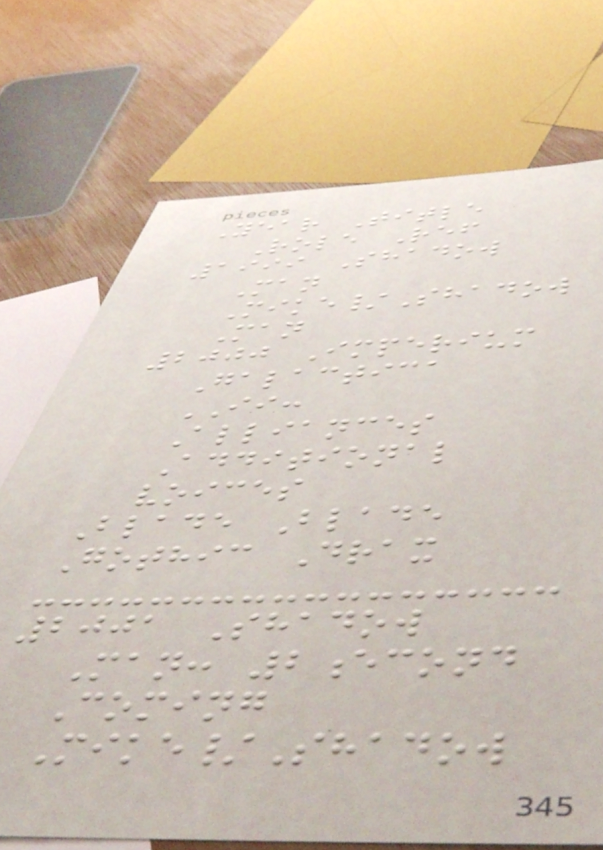Year Title
Role Ref
1999 Shadow
Man
Mike/Shadow
Man
2000 Imperium
Galactica
II:
Alliances
Additional
voices
Blade Blade
Gothic Drax
2001 Shadow
Man: 2econd
Coming
Mike/Shadow
